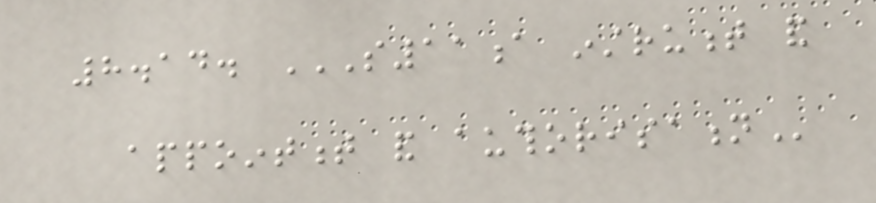8.14. S11A INSTRUMENT AND
APPOINTMENT AND AUTHORISATION
